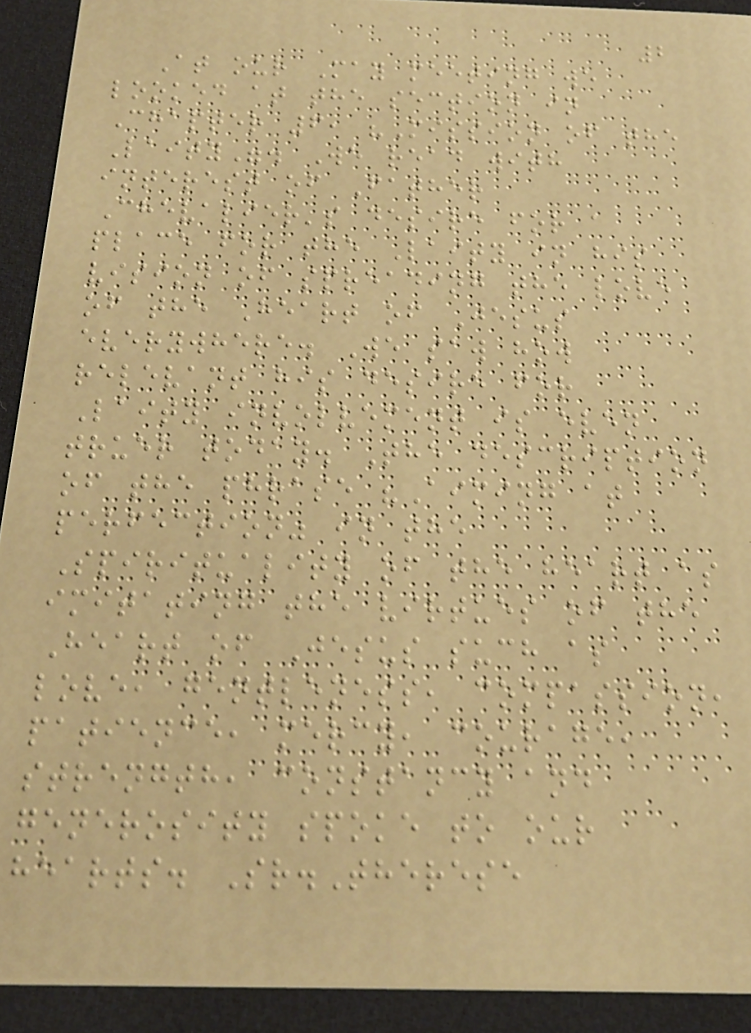2
At our May meeting we
looked at the section in
Chapter 6, "Mission of the
Laity". We read with
interest of Father
Chevalier's desire for a
place for the Laity in his
vision of spreading the love
of the Heart of Jesus
everywhere. We saw how
relevant his desire for
Laity involvement is even
truer today. The description
of the phrase "Aiming at
perfection" in the
Spirituality of the heart as
imitating the virtues of the
Heart of Jesus such as
love, gentleness, compassion,
patience, mercy, courage,
strength, constancy and
generosity spoke to our
hearts. Sr.Therese
